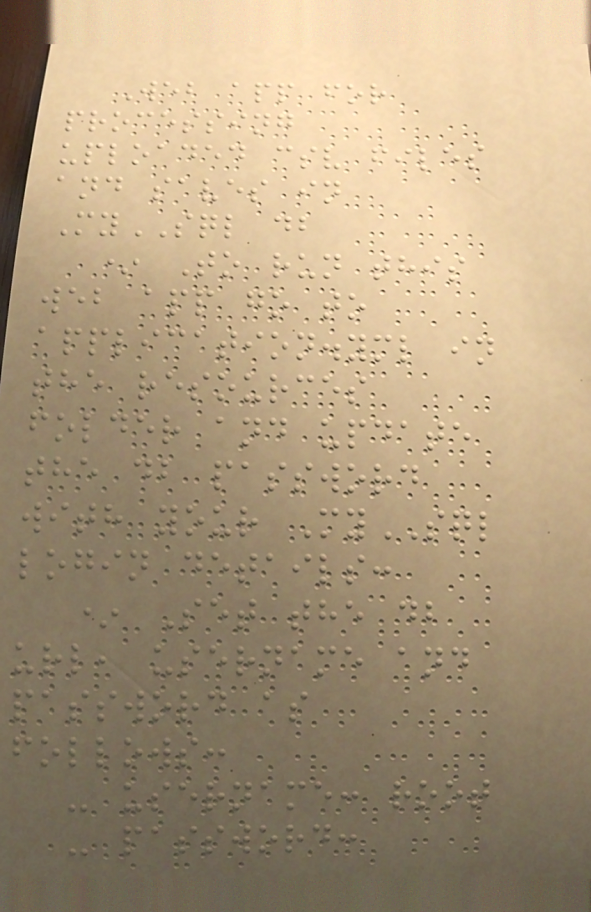Web app for
processing
uploaded csv files
and saves in
MySQL db
* To run this
web app go to
application.yml in
the resources
folder and update
the db password
with your MySQL
login details:
* Set the db
url, username and
password as
follows:
- username: root
- password:
